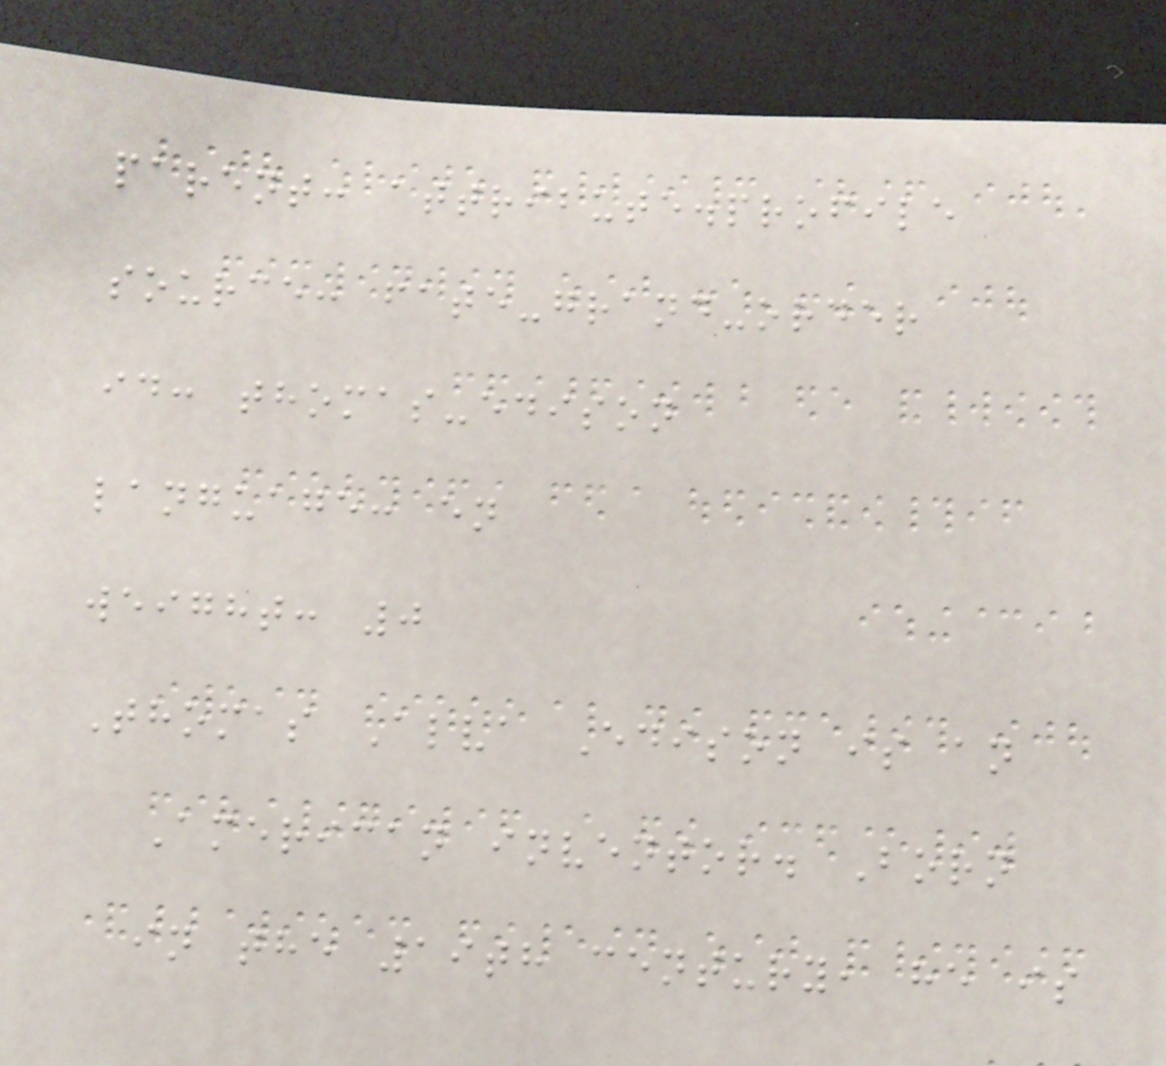parent: attribute.profile
source: fate-grand-order
id: thomas-edison
language: en
weight: 0
Thomas Alva Edison is an
American inventor. Born
in the 19th century, he is
